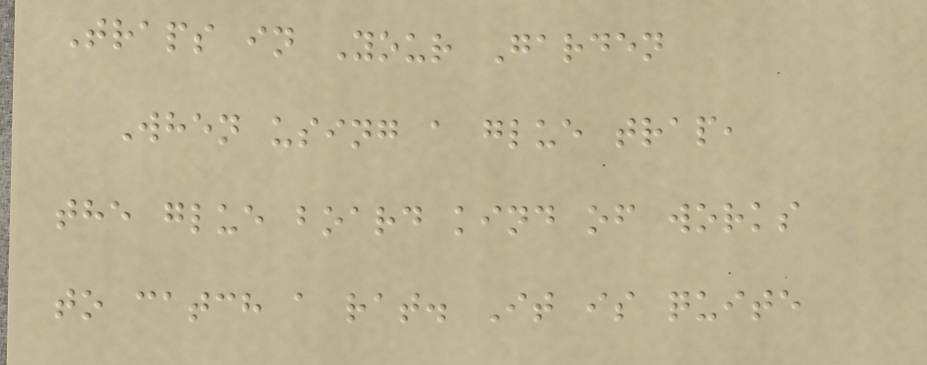Traps in Your Garden
When using a glue trap,
the glue board kind of works
to catch a rat. It is quite
